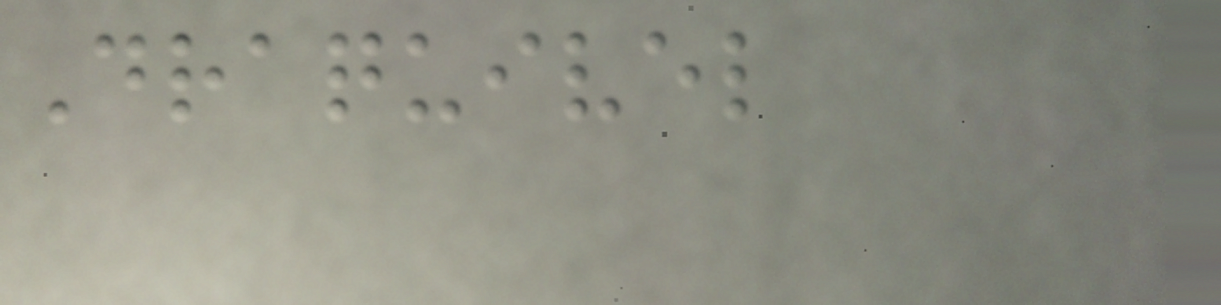Draquivel
